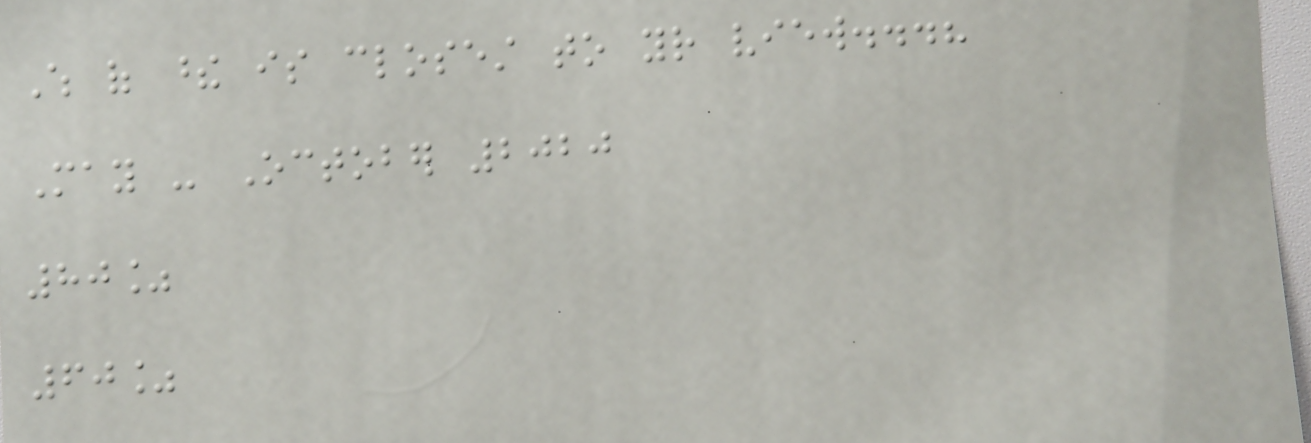Which of these is closest to your view...?
May - October 2020
80%
60%
